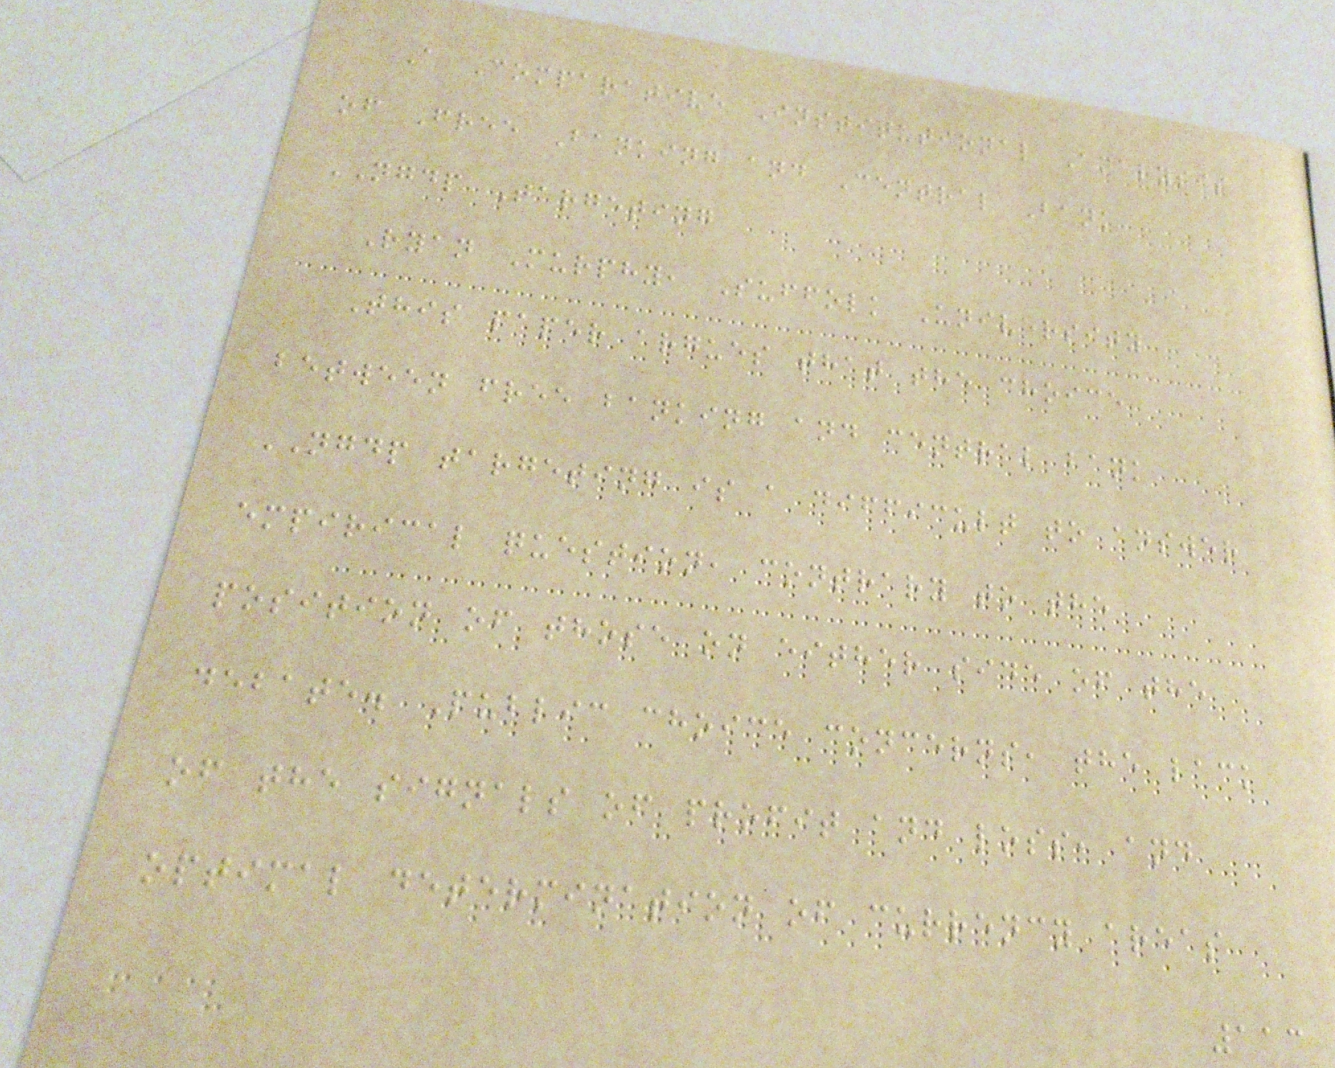A Comparative Institutional Analysis
of Free Banking and Central Bank
NGDP Targeting
Ryan Murphy, Suffolk University
This paper argues that the choice
between free banking and central bank
NGDP targeting is a difficult to answer
empirical question, contrary to the
position of those on either side of the
debate. Public choice concerns, the lack
of the signals of profit and loss, and
optimal determination of currency areas
113
